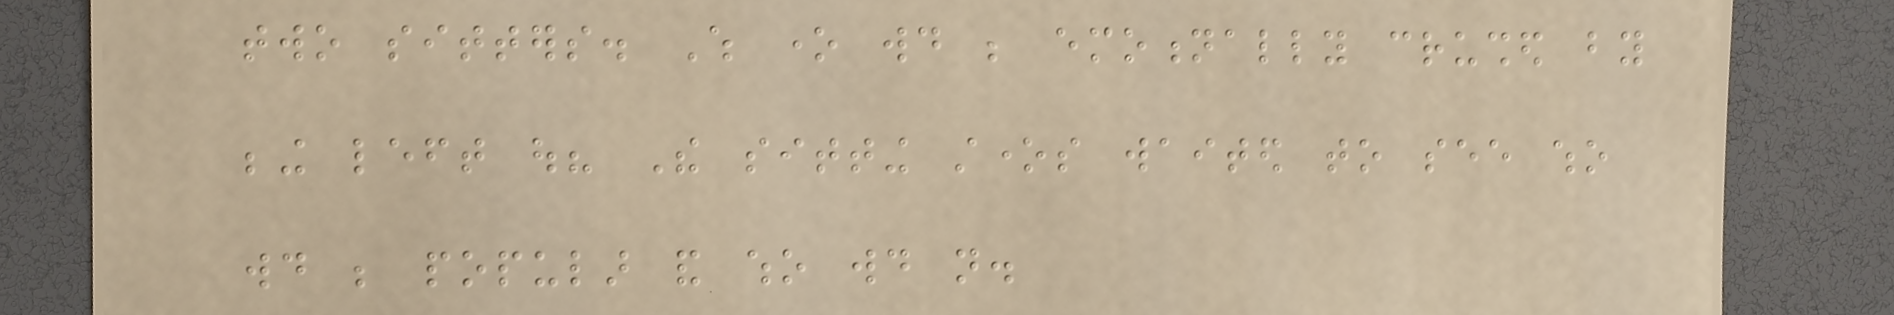two sitters. Which one would be emotionally crushed by
being left out? The sitting stones waited to see who
would be popular and who would not.
